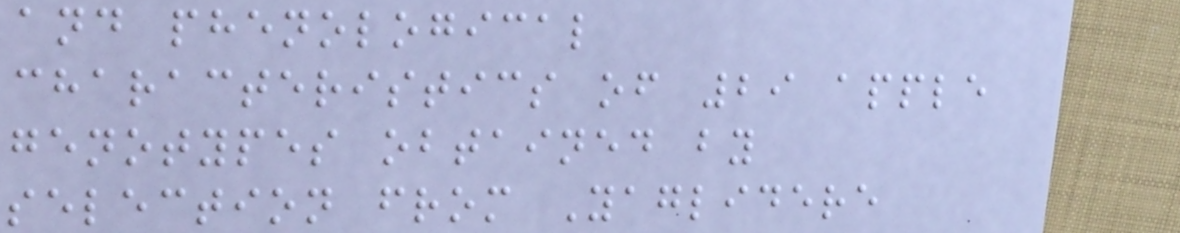and phenological
characteristics of 29 apple
genotypes obtained by
selection from Yaglidere
